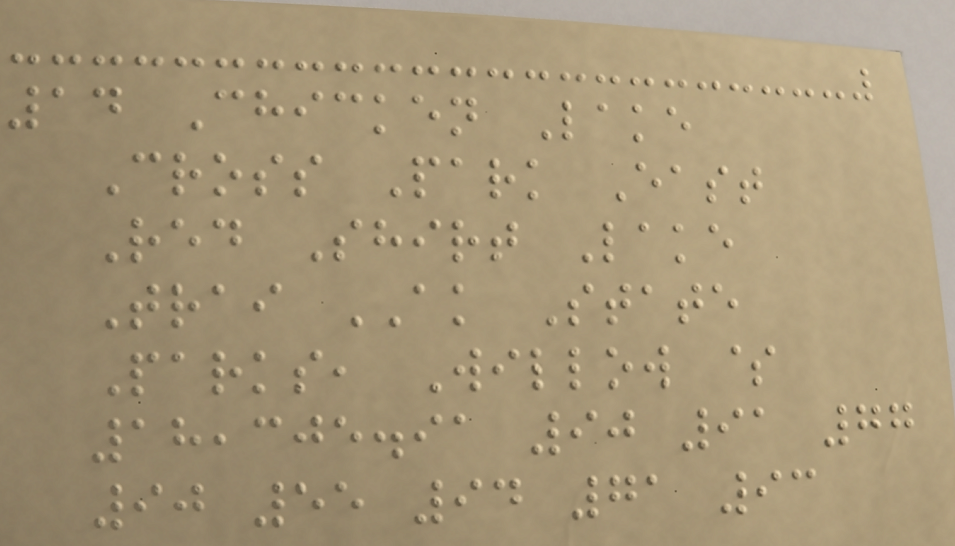14 Chicken Lake
Cross Park East
Red Shirt Lake
Trai AK State
Parks, Willow $
18,305.91 90 91 77
90 55 94 71 93
